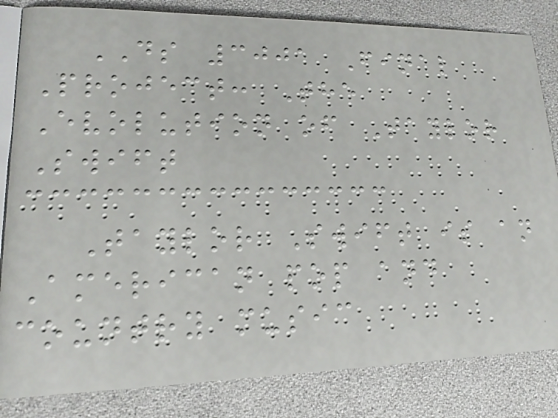DS 3001 Final
Project: The
Evolution of Taylor
Swift
Taylor Swift is an
American pop and
country music
